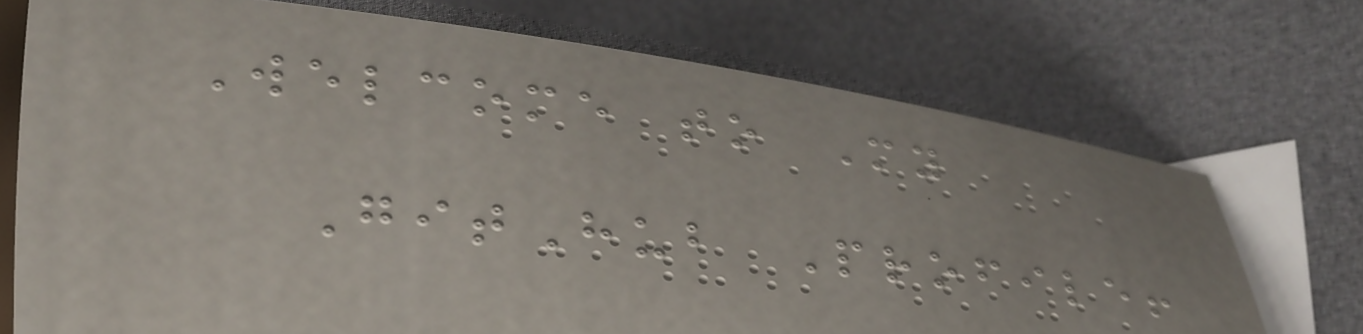Welcome to My
GitHub Profile!
